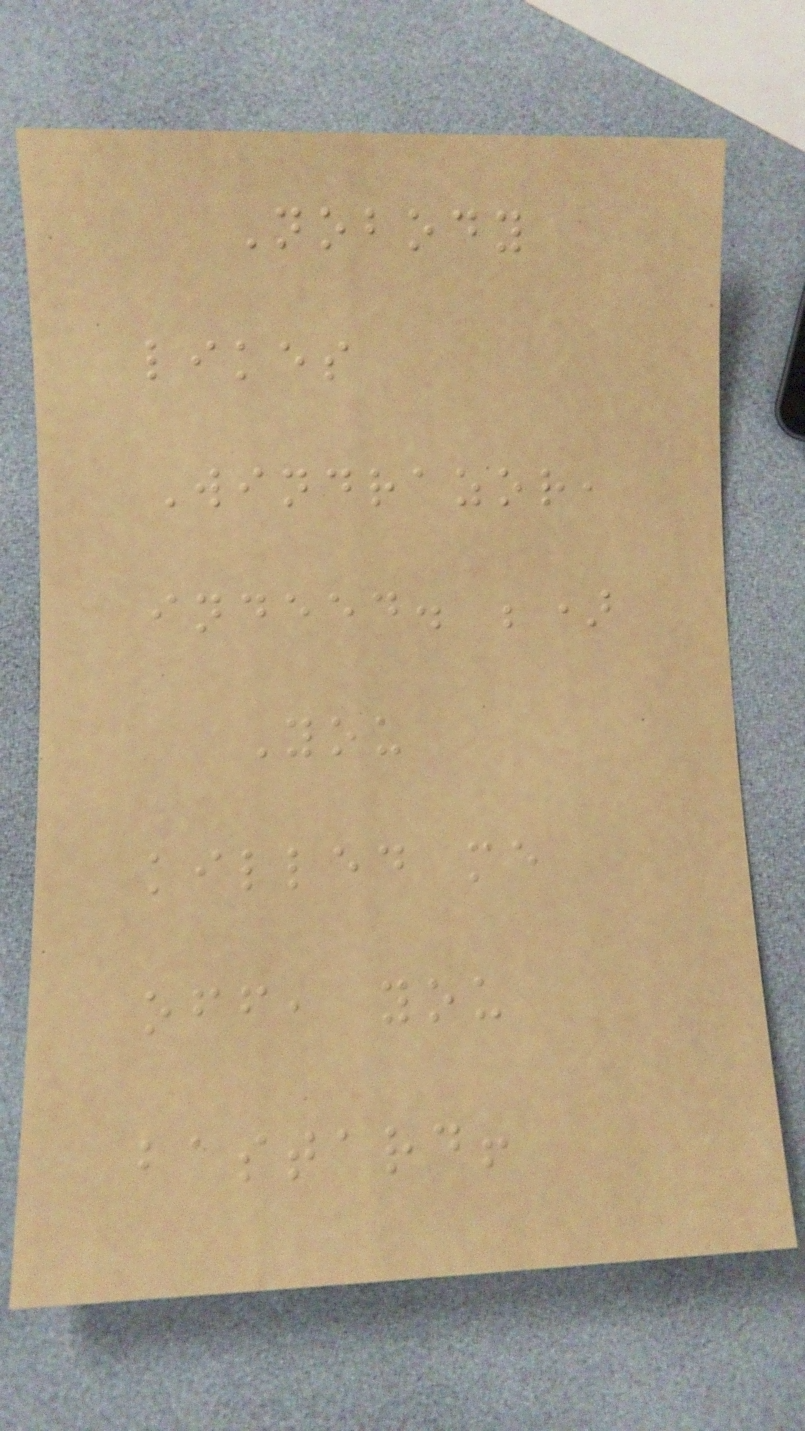Nobody
likes
Windrazor,
indeed. ;)
You
killed me
off, you
bastard!
